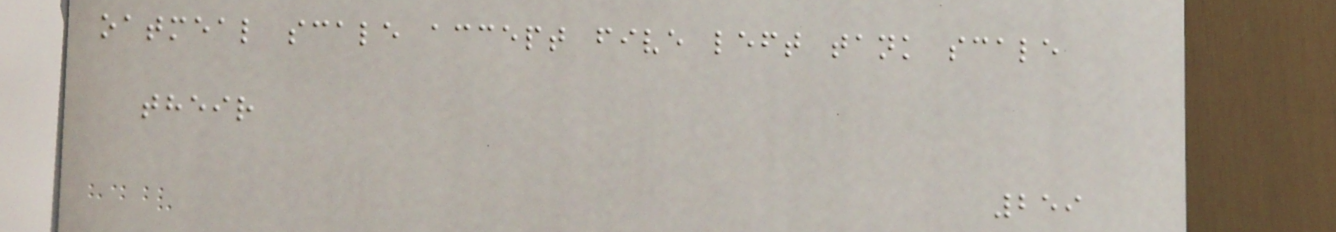oatmeal scale accept five left tank scale
their
259
